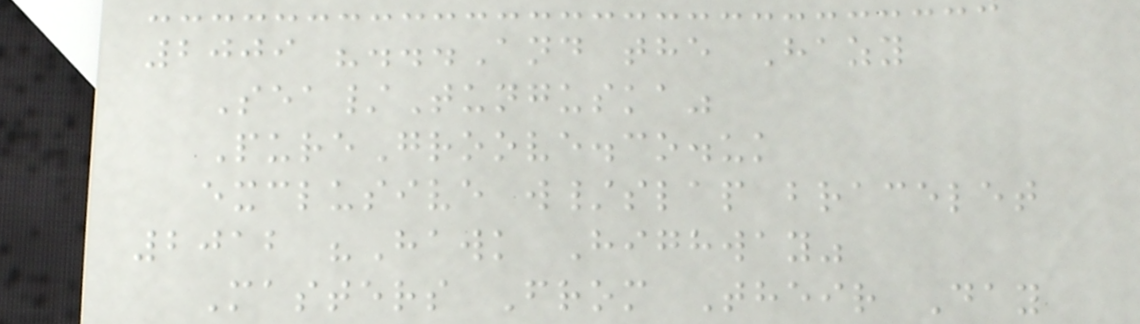2009 "...And the Hazy
Sea/Tunguska"
PureGroove.co.uk
exclusive w/slap bracelet
2012 "Hawk Highway"
Masters From Their Day
